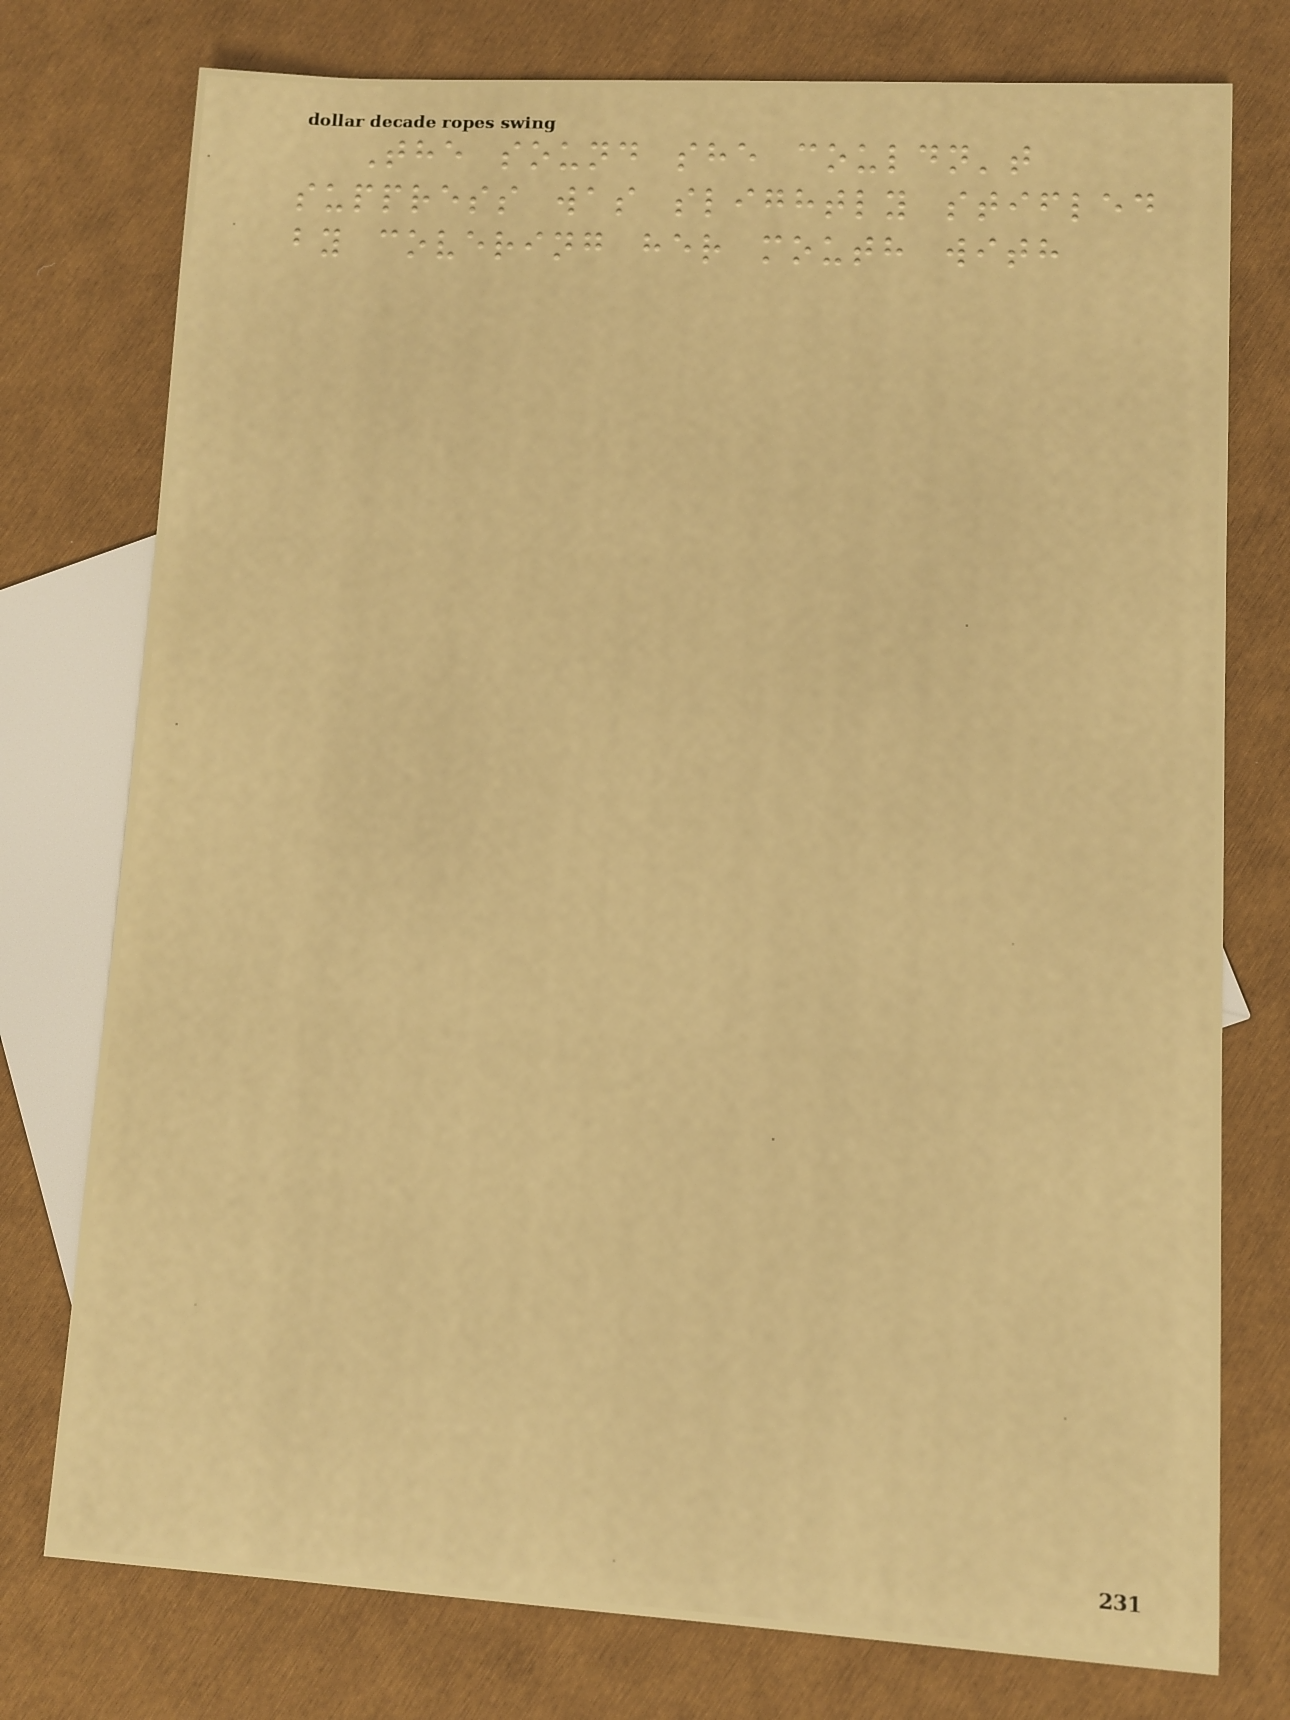The sound she couldn't
suppress was slightly stifled
by covering her mouth with
